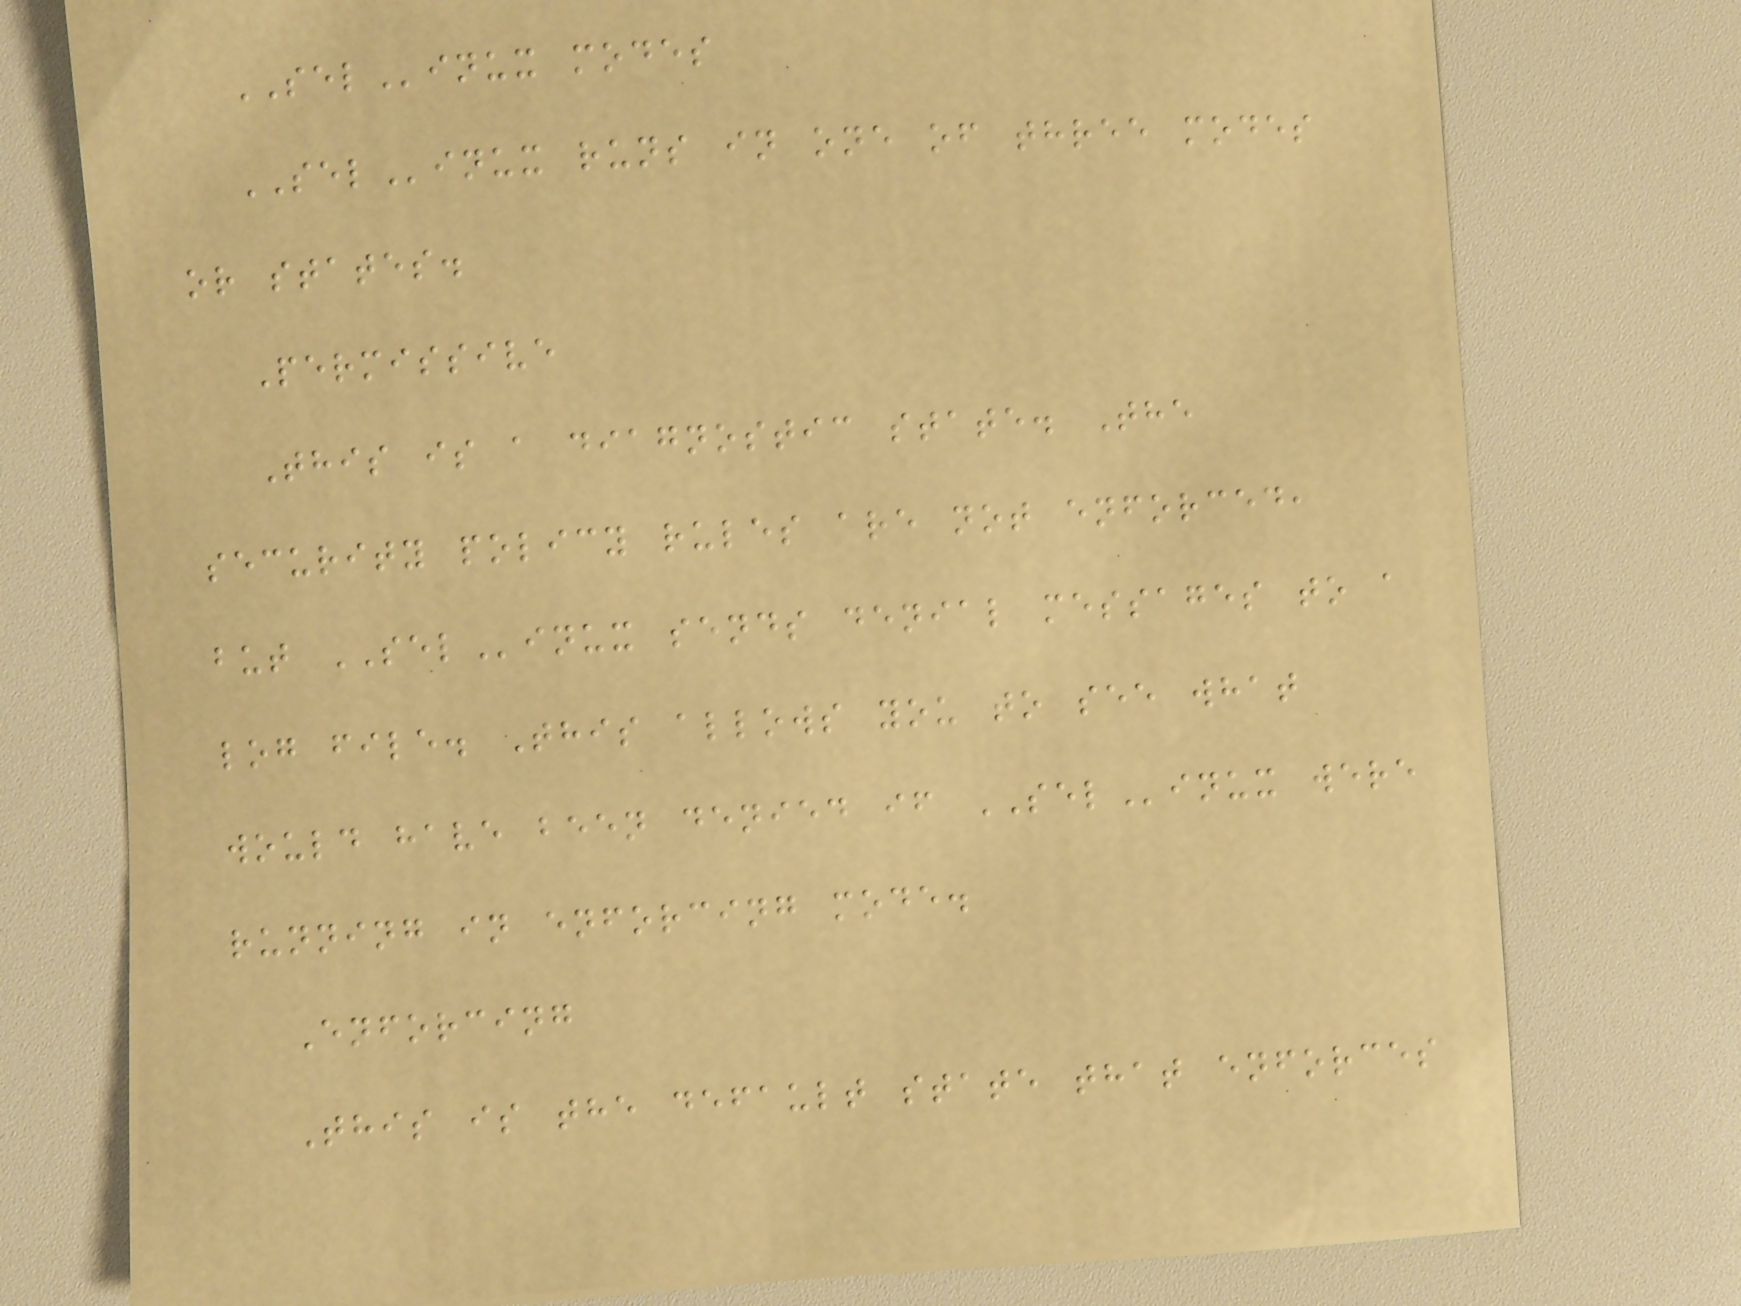SELinux modes
SELinux runs in one of three modes
or states.
Permissive
This is a diagnostic state. The
security policy rules are not enforced,
but SELinux sends denial messages to a
log file. This allows you to see what
would have been denied if SELinux were
running in enforcing mode.
Enforcing
This is the default state that enforces
